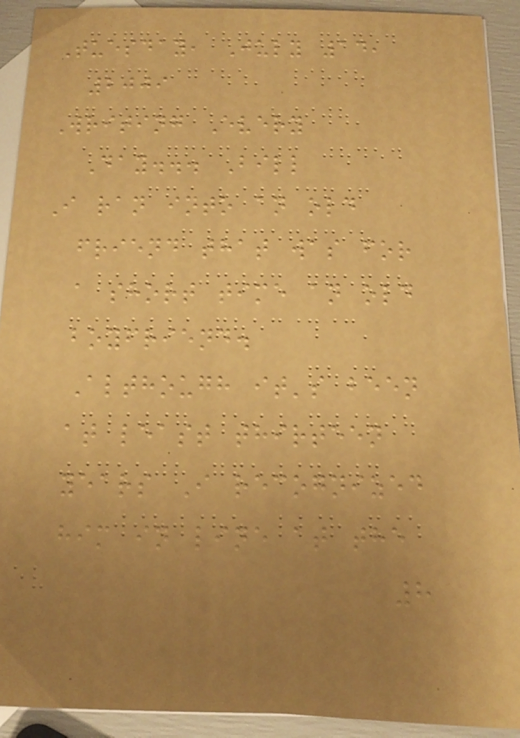Tuesday, July 14,
2009
Writing Every
Day... Bill
I ran into an old
friend that was for
a short time an old
boyfriend.
Although it's been
at least thirteen
years I recognized
him in line at the
8
